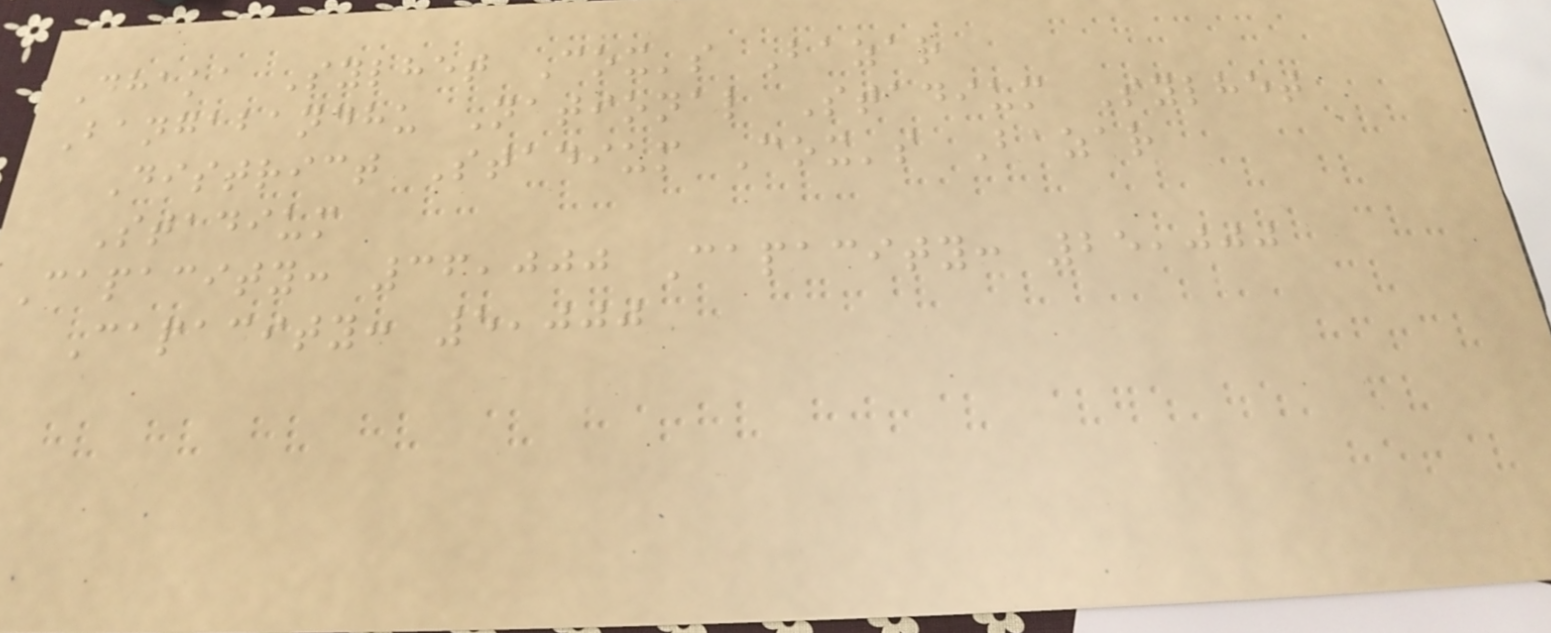Dhaka Sylhet Cox's Bazar
Bangabandhu National Stadium Sylhet
District Stadium Cox's Bazar
Stadium
Capacity: 36,000 Capacity: 25,000
Capacity: 5,000
